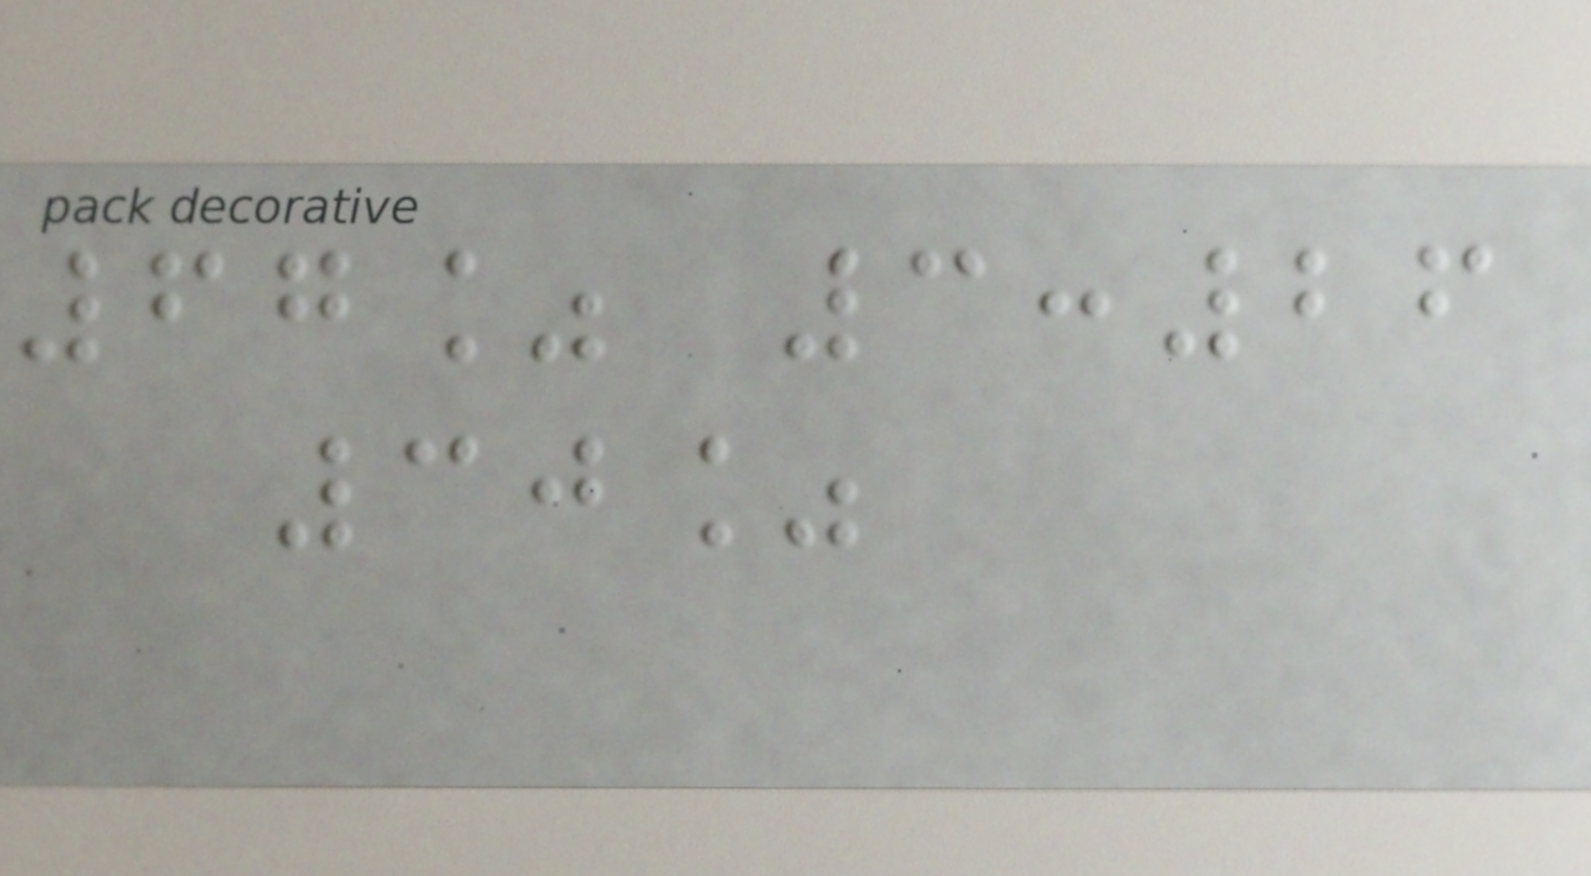67% 3:26
30%
